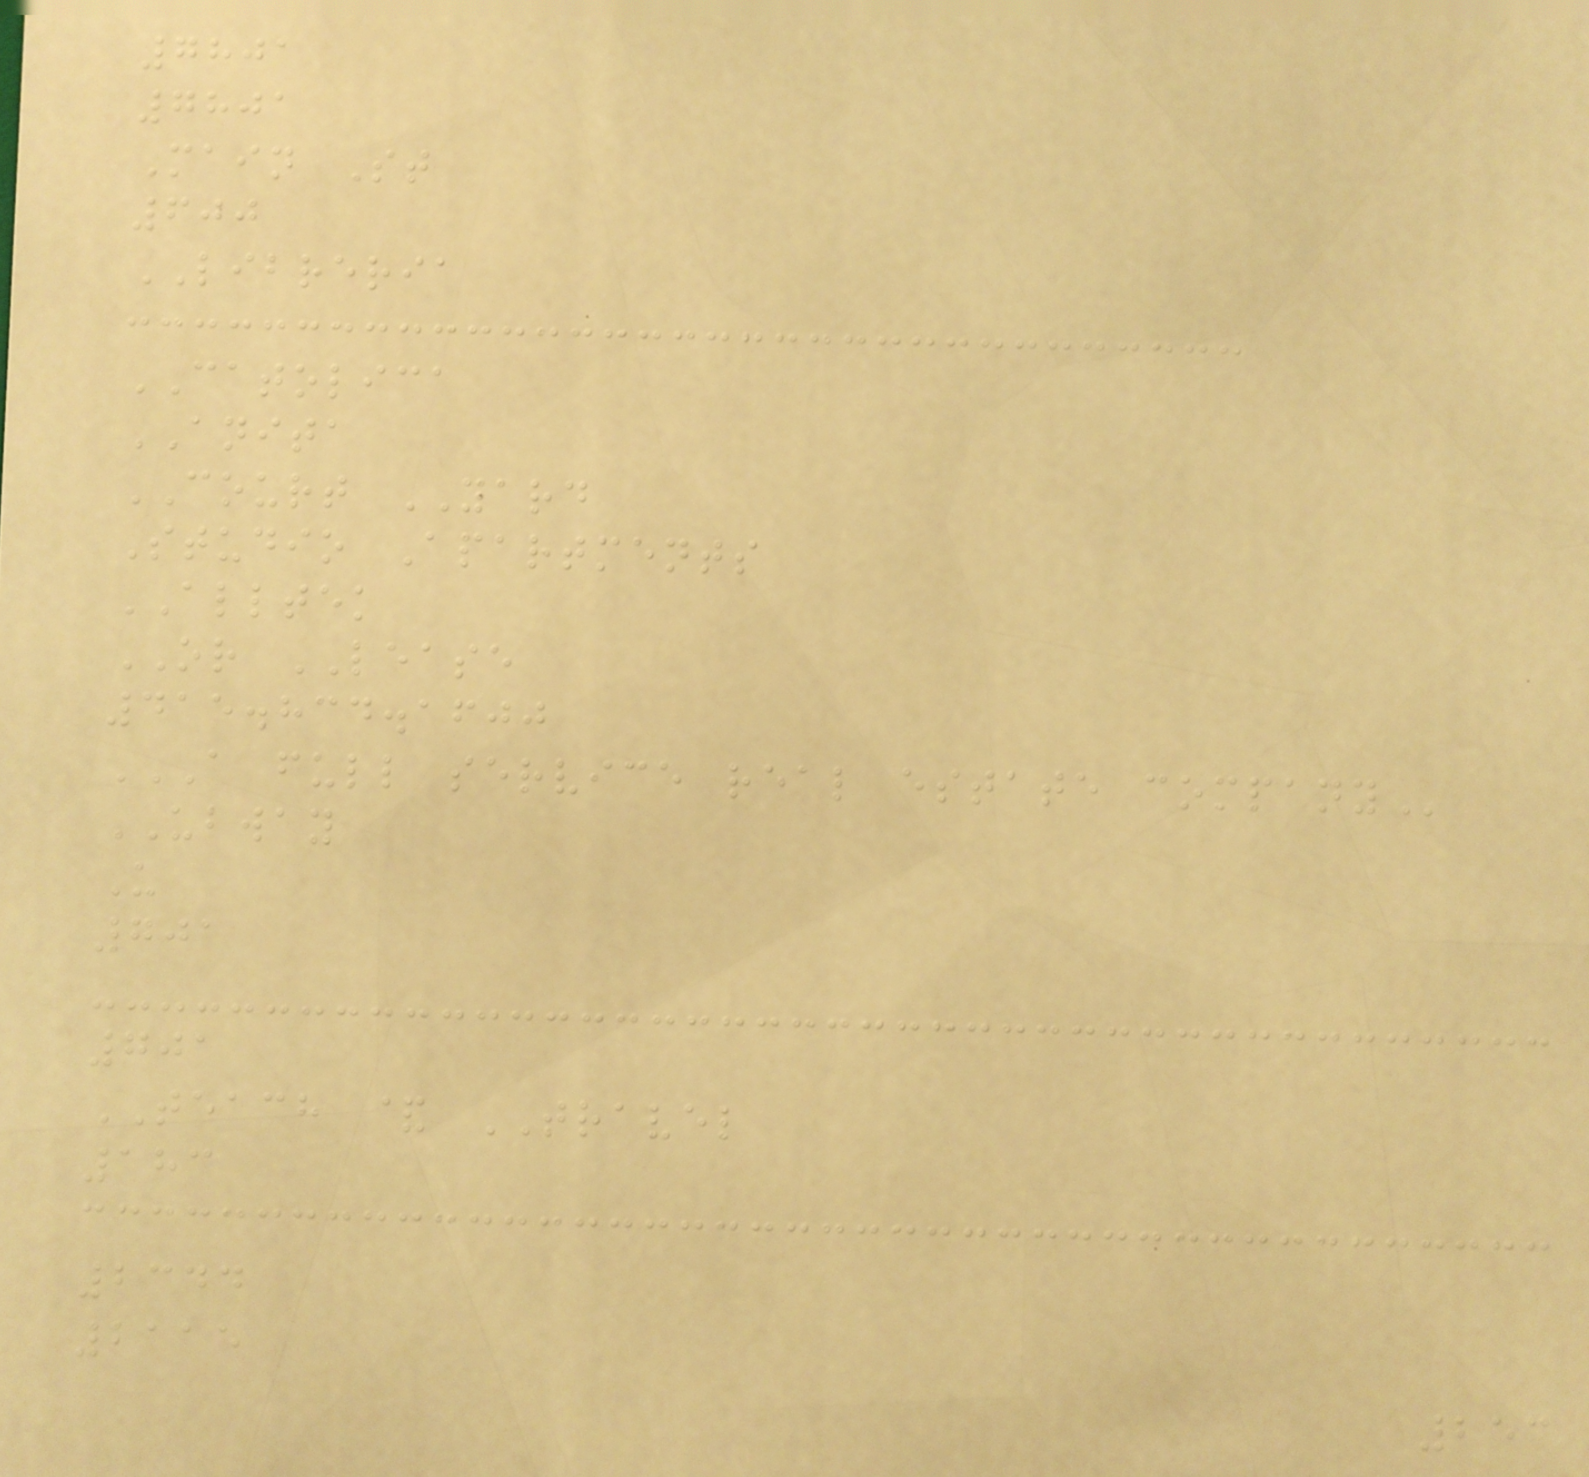7801
7801
Main St
600
LIBRERIA
CATOLICA
ANITA
COURT YARD
Studio Apartments
ALLTEK
OR LEASE
415.834.1600
A FULL SERVICE REAL ESTATE COMPANY
UBWAY
U
701
701
TEACH & TRAVEL
183
2344
2115
253
